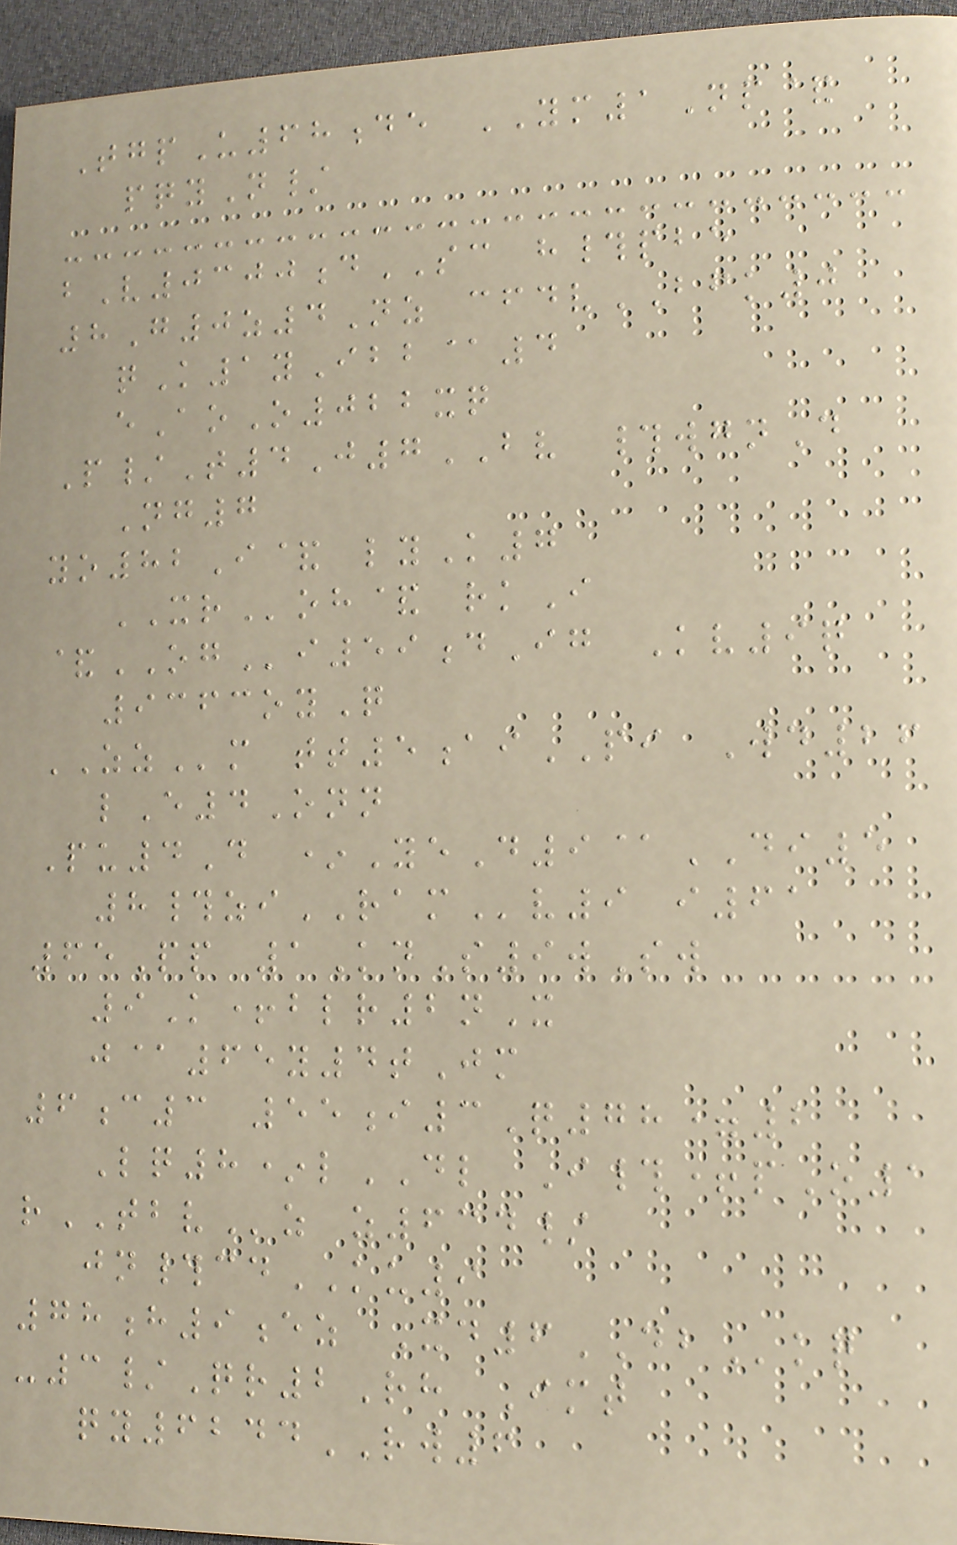TgpU68de YM1Np&
pqyN/
bV0300dSC h#pbe
8G0z4Nz cfdvBFK0
qK1yIbb@4
eAoO022xq
P/T4J7BV #wgnD
Ng7
yo82I& lyK7
XRoh& rkI
&OGi59dIg Kv9q
9363oyQ
ZZm tt5aiPI Wd26
lE4Onn
Pu4D *YeD9@DI5
8#ziRAMv9 i61
65Pp 1KnS9wSw
9K+blr2nX
j@65y4tJm
6c3 55i3Q78=2
Lq8*lDL I#+pO1
rTBVz z634/
jn#cdKU9
78h9ez Xd6DBkq
-3/Qr2Rh Imt
qy6244RW6
